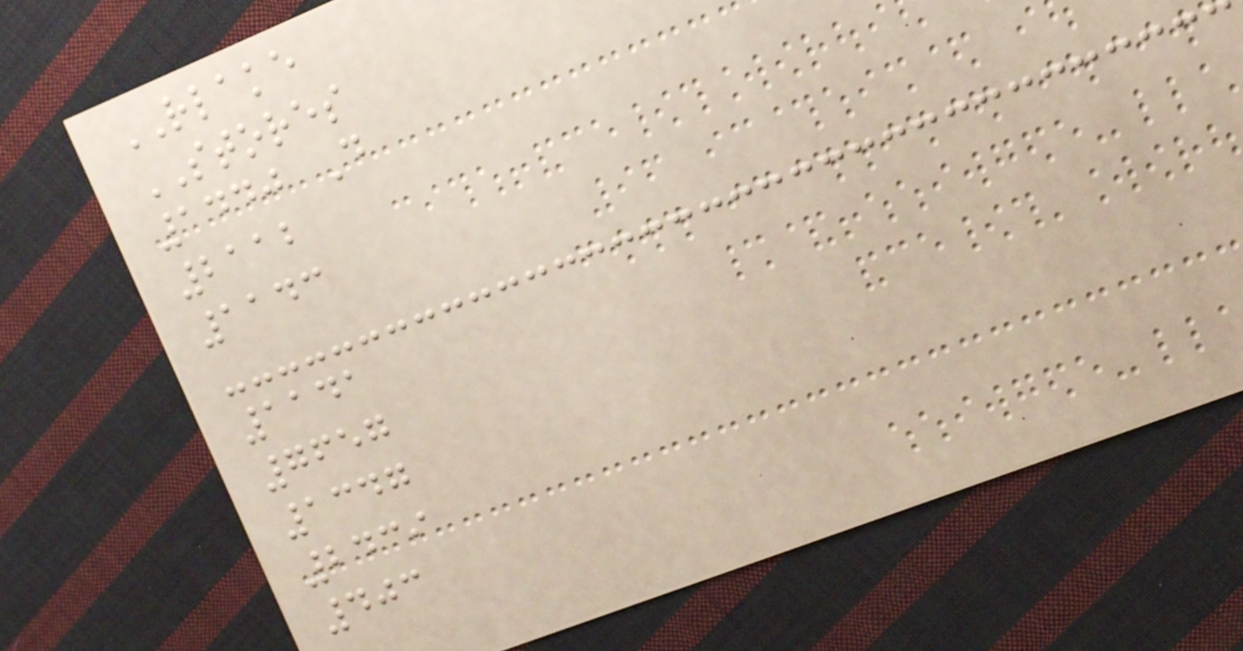RLAKE
STORES
1440 D
2112
1143
1141
7657
1347
2439
403
